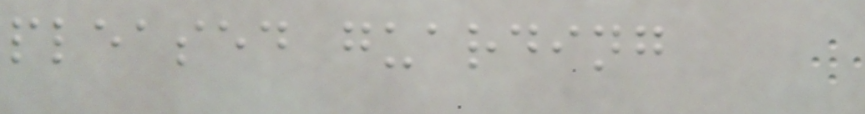pleased guarding
